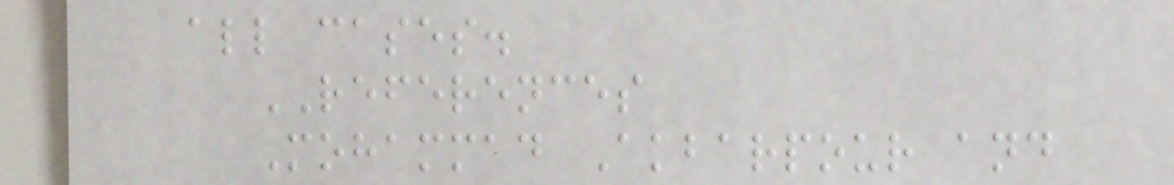all cases.
REFERENCES
Mohammad Akbarpour and
